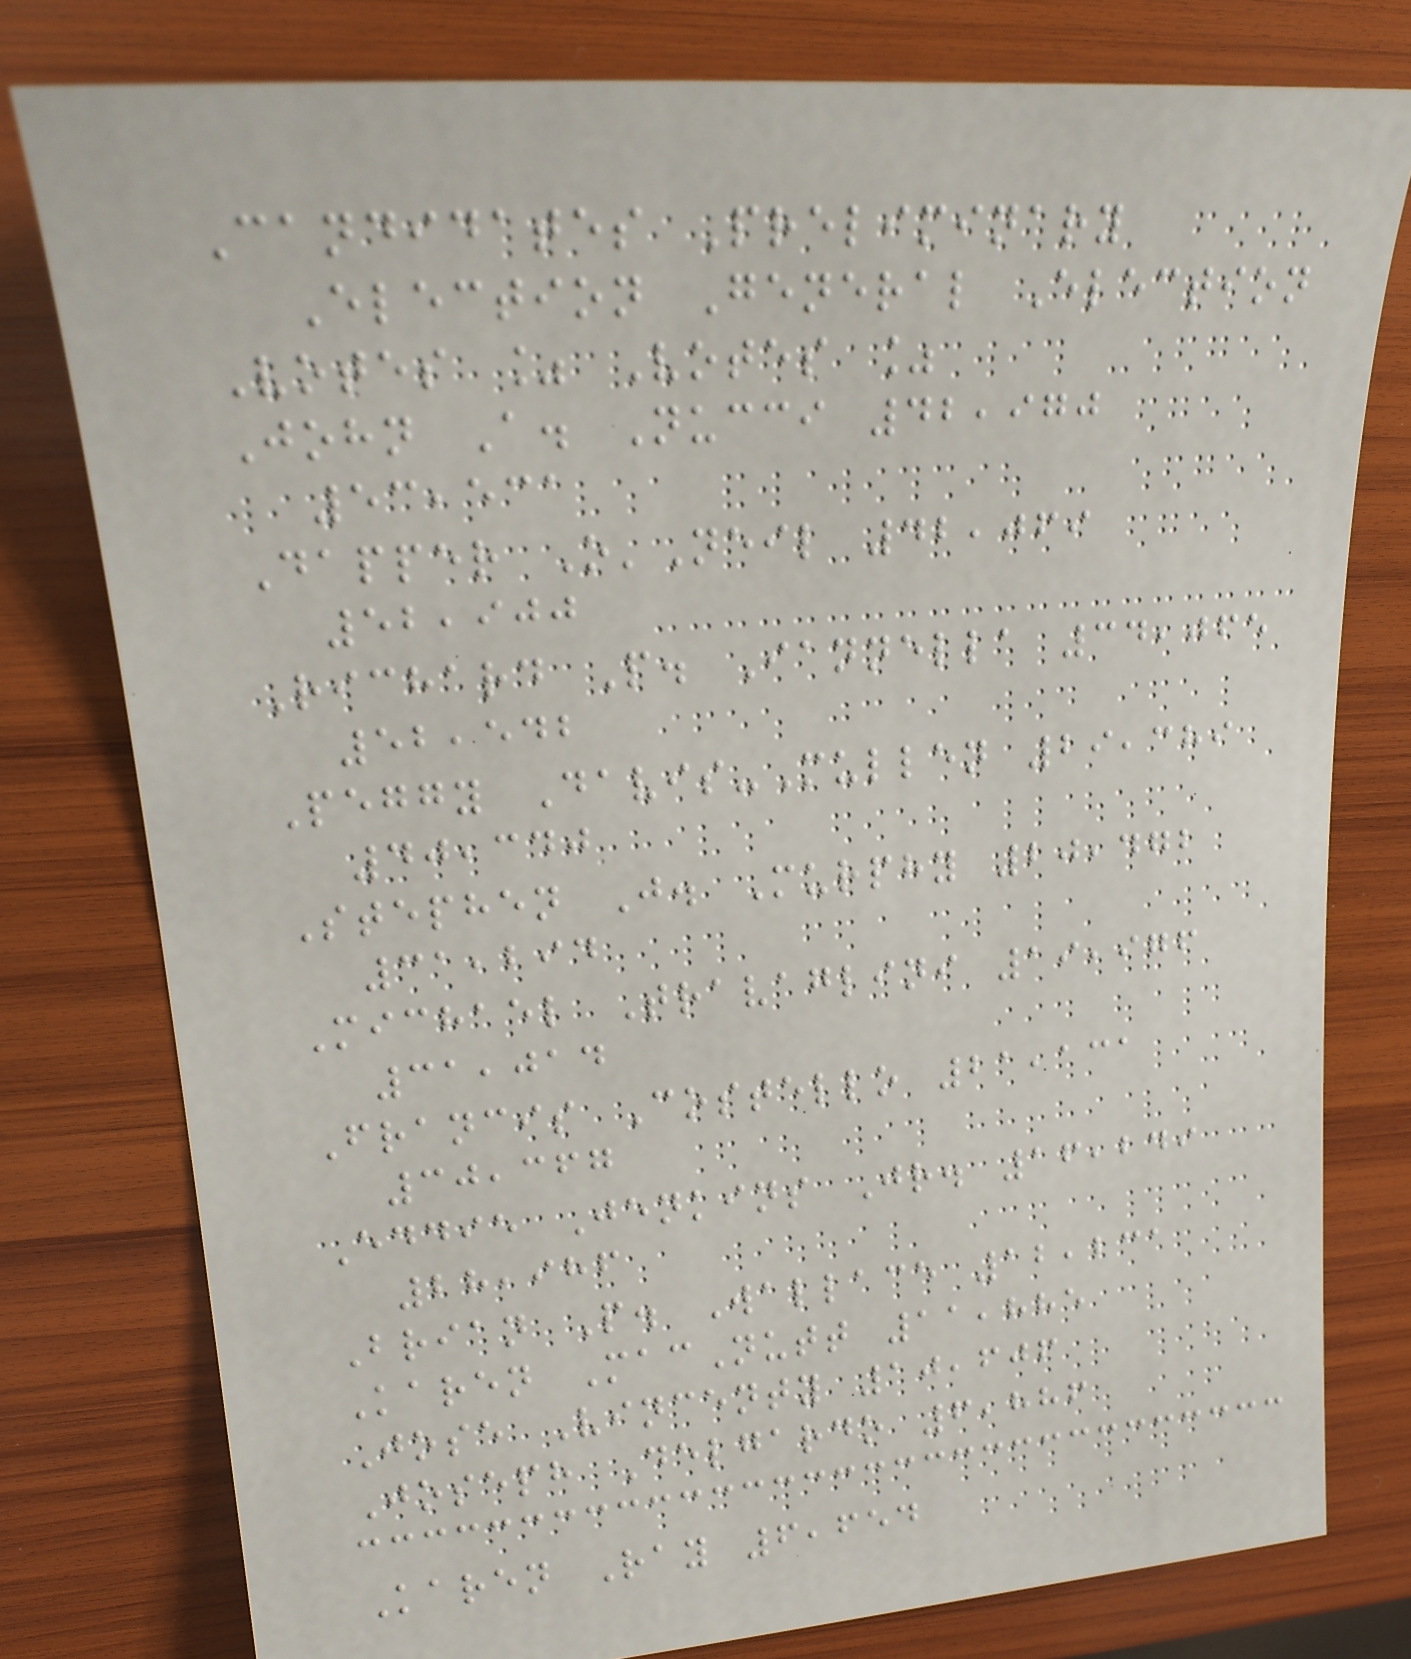Candidates Preliminary
Election General Election
Votes % Votes %
John A. Nucci 42,970
53,531
Dapper O'Neil 42,069
52,900
Richard P. Iannella 34,065
52,542
Peggy Davis-Mullen 29,389
40,340
Stephen J. Murphy 20,472
31,294
Michael Travaglini 19,976
31,014
Francis Costello 21,131
30,367
Eddie Jenkins Jr. 16,249
28,986
Brian P. Wallace 12,231
Karen MacNutt 11,885
Jose Vincenty 10,606
Joseph Delgardo 6,886
Karen Ray 6,654
